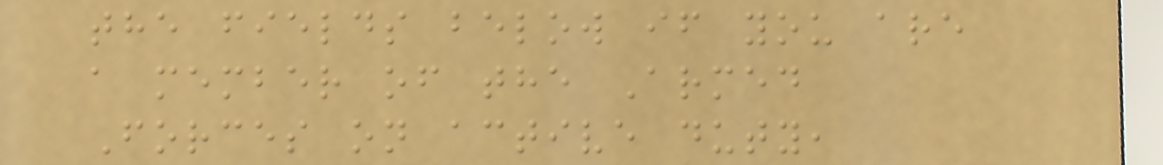the fields below if you are
a member of the Armed
Forces on active duty,
